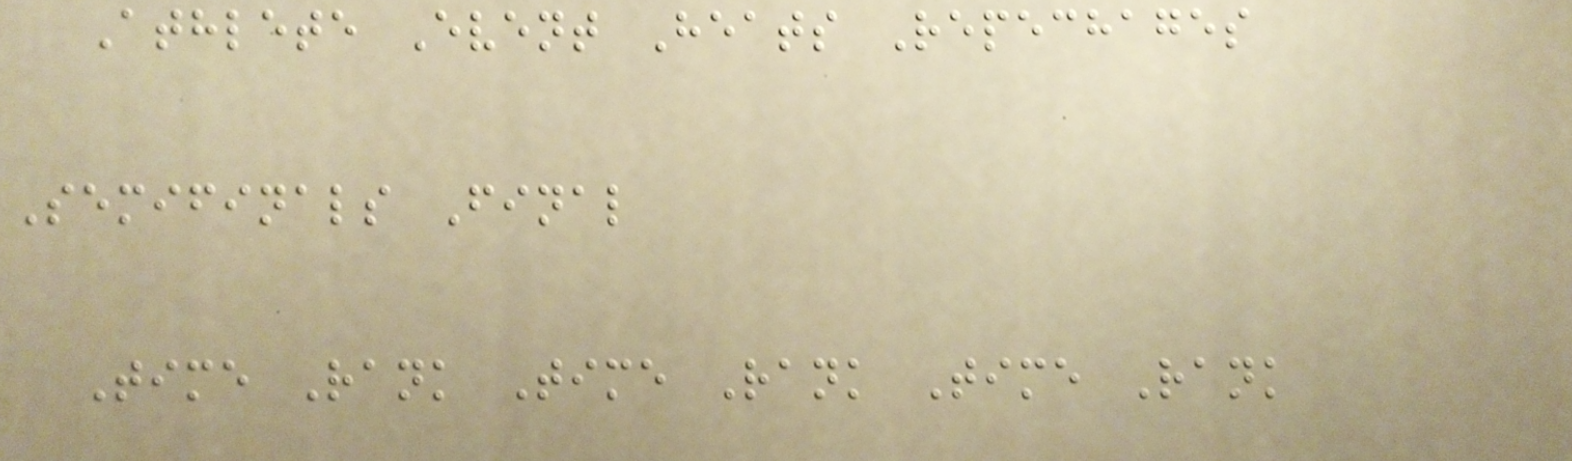Athlete Event Heats Repechages
Semifinals Final
Time Rank Time Rank Time Rank
